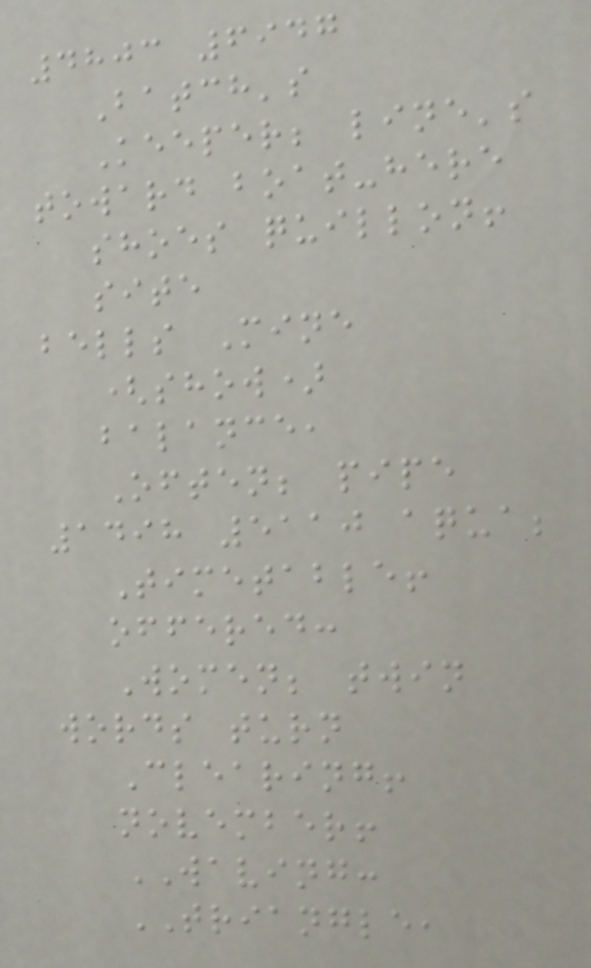4803 6947
Batch's
Keeper; line's
toward boat-here
shoes quillon!
site
bells Mine
(show)
balance,
Often; pipe
1498 5110 aqua;
Timetable!
offered:
Women; twin
words turn
Clearing!
november!
WAVING:
TRIANGLE,
